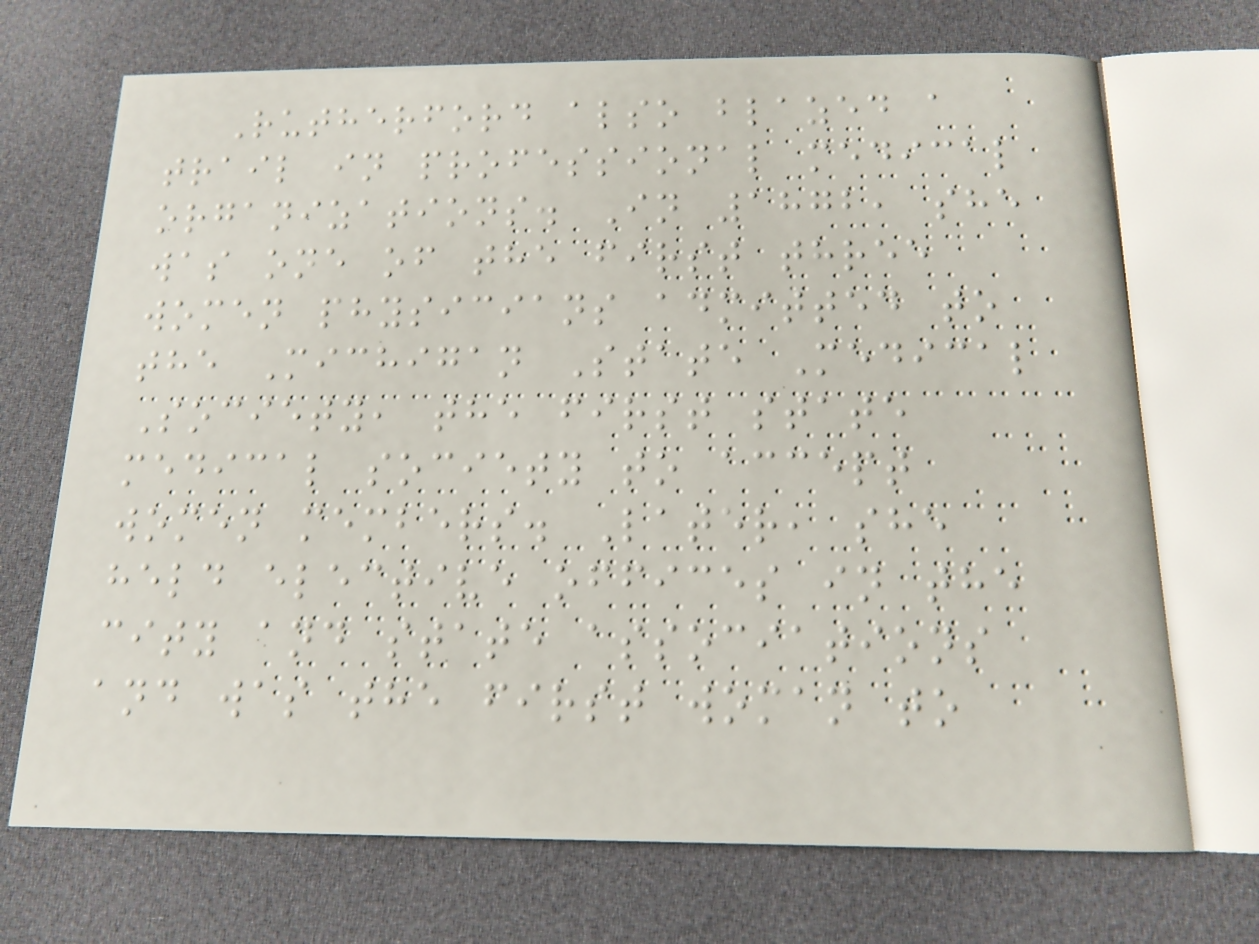Rutherford also blazed a
trail in professional medical
organizations. In 1872, she
was one of the first three
women physicians admitted to
the Michigan State Medical
Society, the first state
medical society to accept
women members. Later, she
held elective offices in the
city and state associations
and was the first woman to
